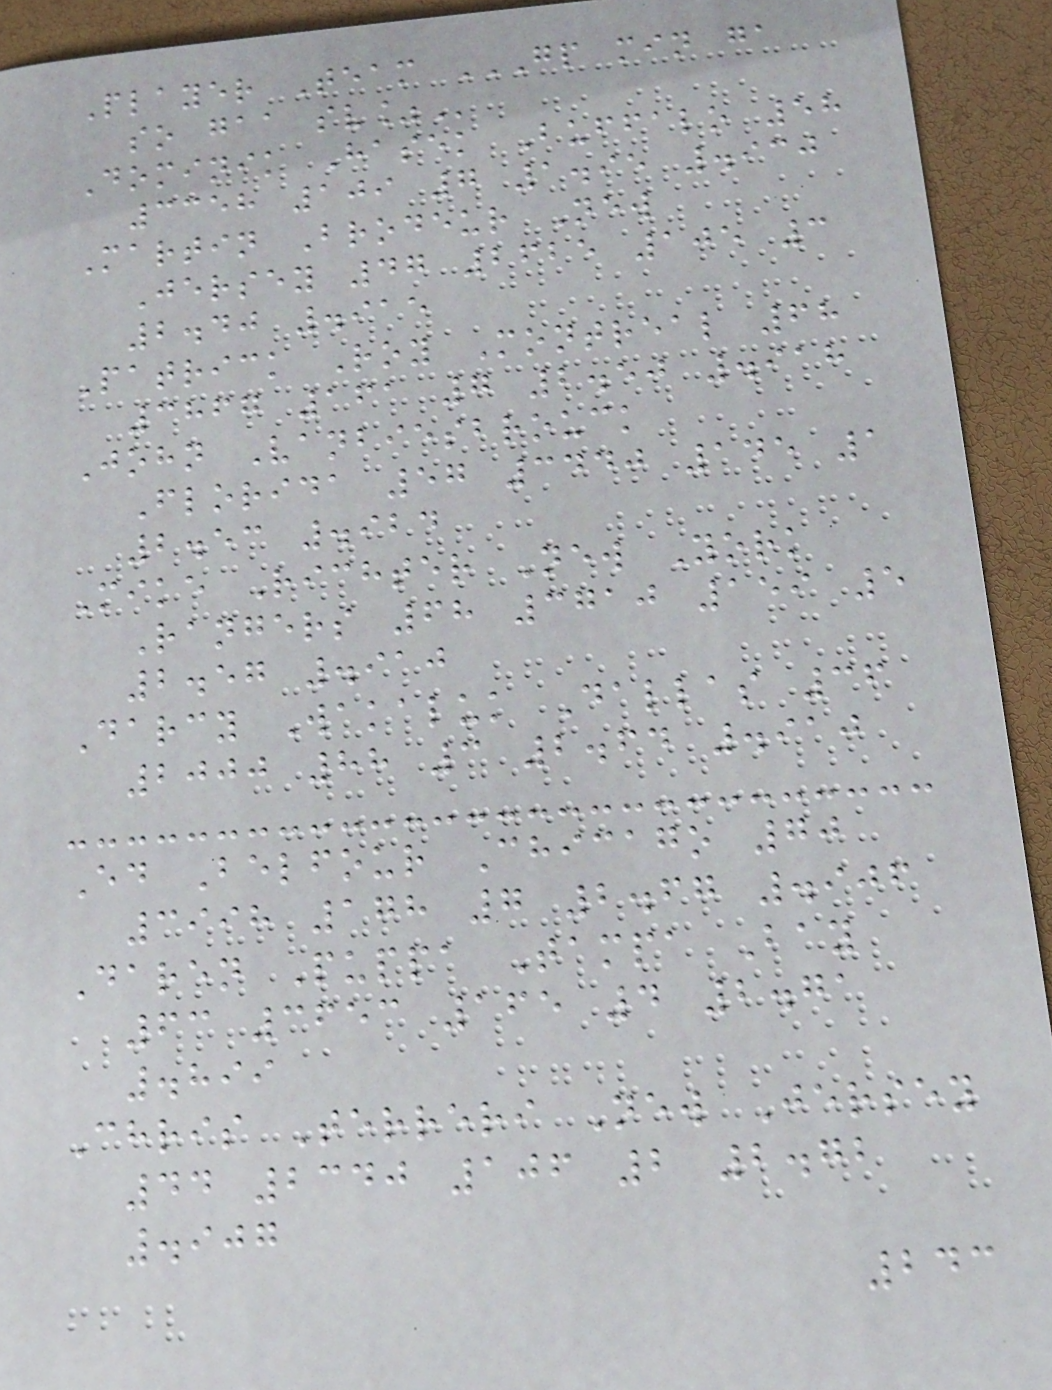Player Team GP MIN GA
SO GAA SV%
Dominik Hasek Buffalo 58
3358 109 7 1.95 .930
Martin Brodeur New
Jersey 47 2625 105 3
2.40 .915
Patrick Roy Montreal 68
3867 161 7 2.50 .918
John Vanbiesbrouck
Florida 57 3440 145 1
2.53 .924
Mike Richter New York
Rangers 68 3710 159 5
2.57 .910
Darcy Wakaluk Dallas 36
2000 88 3 2.64 .910
Ed Belfour Chicago 70
3998 178 7 2.67 .906
Daren Puppa Tampa Bay
63 3653 165 4 2.71
.899
Chris Terreri New Jersey
44 2340 106 2 2.72
.907
243
